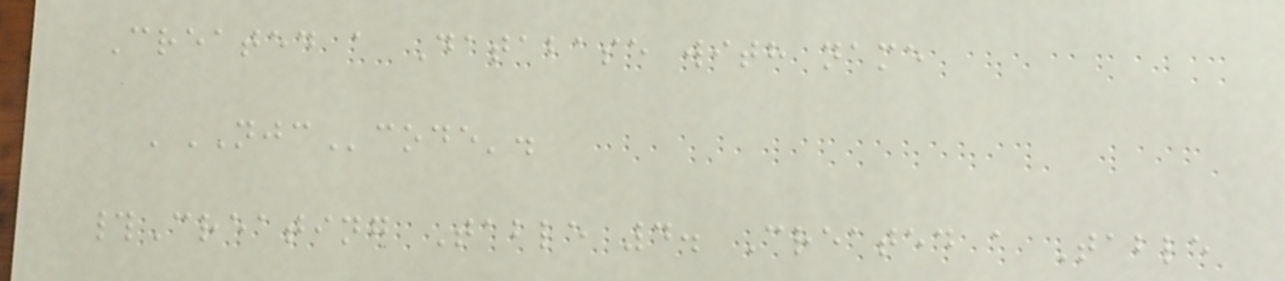Created a Database with name
'NJCcode'.
#Creating Table 4. Created a Table
